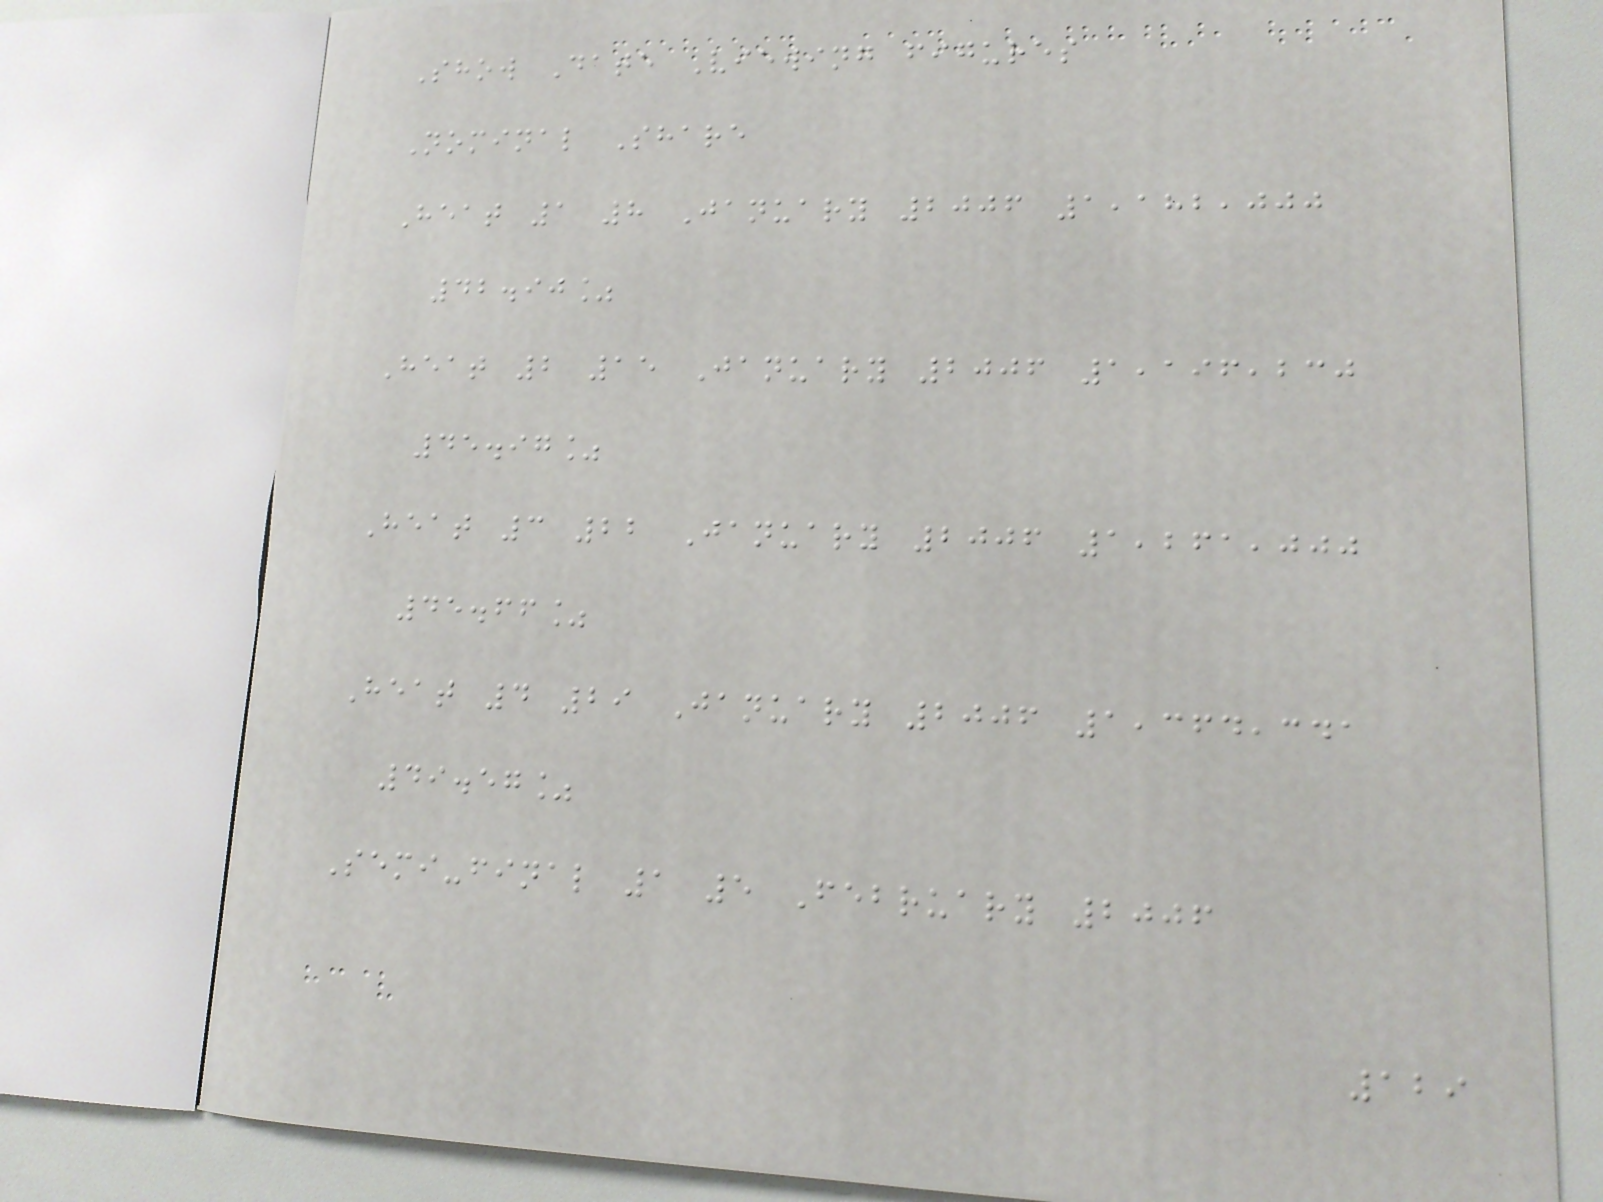Show Date Viewing figures
Nominal Share
Heat 1 8 January 2006 1,182,000
42.90%
Heat 2 15 January 2006 1,196,230
45.97%
Heat 3 22 January 2006 1,261,000
45.66%
Heat 4 29 January 2006 1,364,341
49.57%
Semi-final 1 5 February 2006
129
